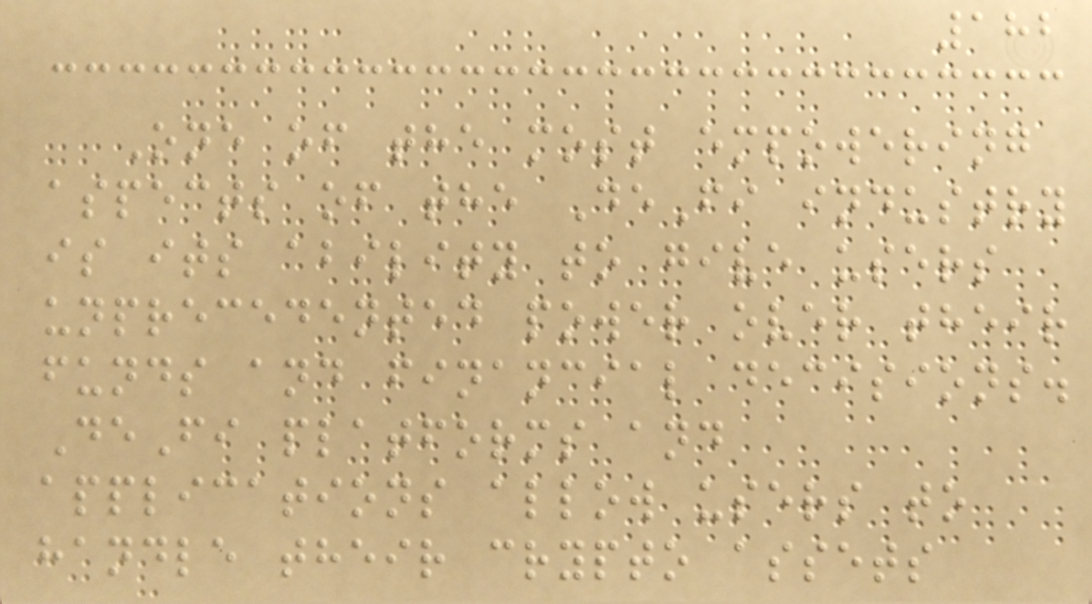182
One of the most empowering
aspects of the DeFi industry
is its ability to give users
unprecedented power over their
funds and financial decisions.
DeFi platforms and
applications allow users to
handle their crypto assets
